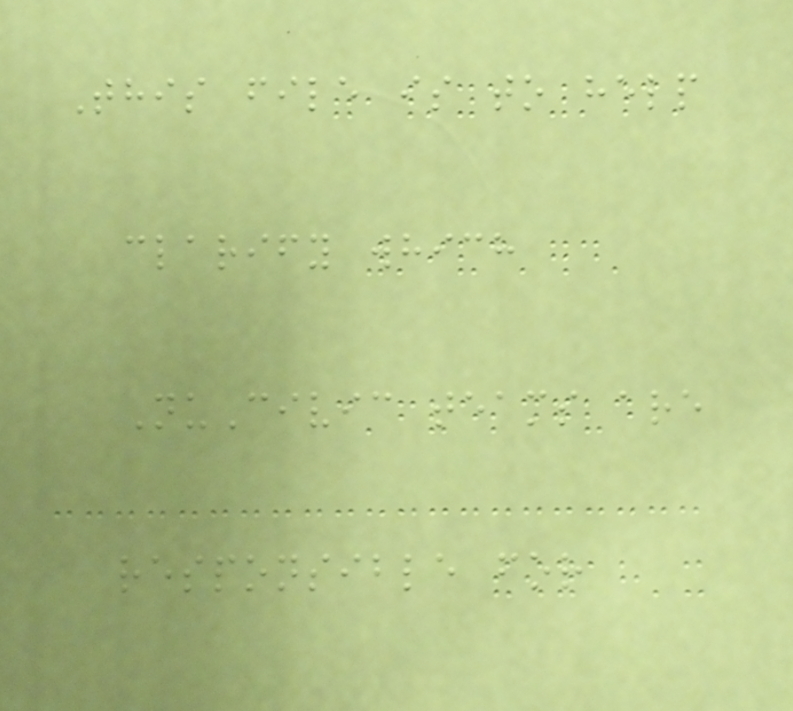This file is to help
clarify which
NuCivic teams are
responsible for
